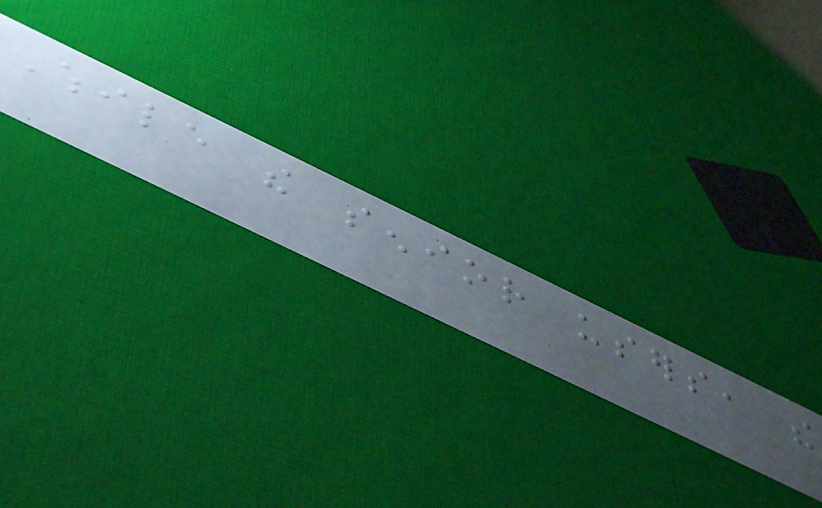While the senior users, the
